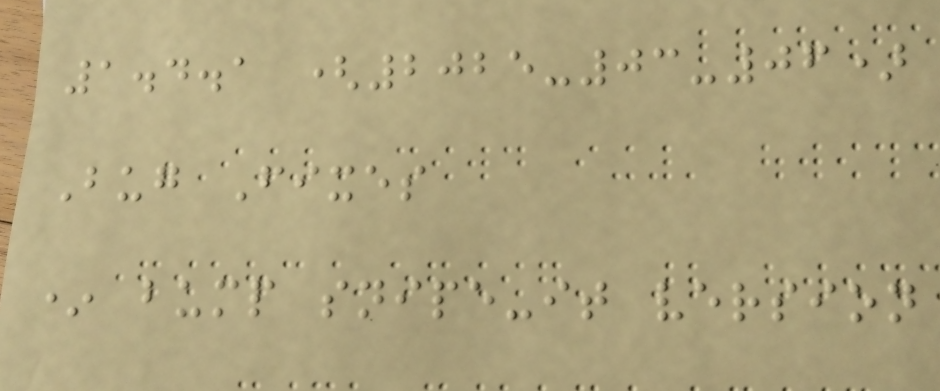1.4.1 (2025-03-06)
Bug Fixes
* bump snipe-it version
